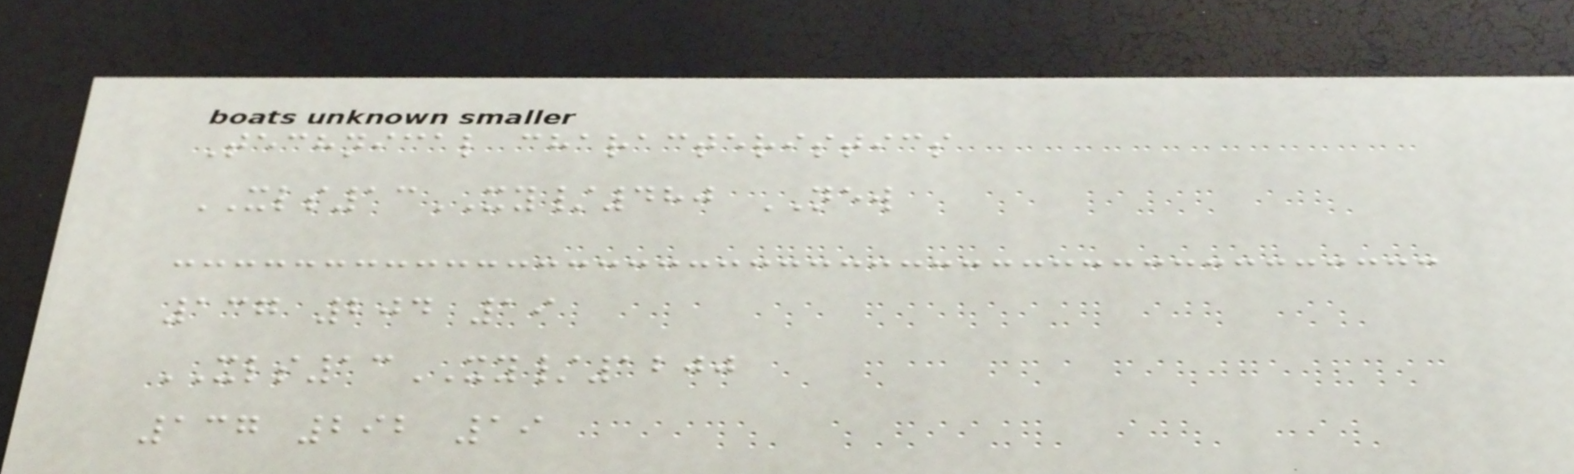Technical characteristics
XLS13XY/480 NEW
137 204 19
XLS13XY/1200
137 292 19
